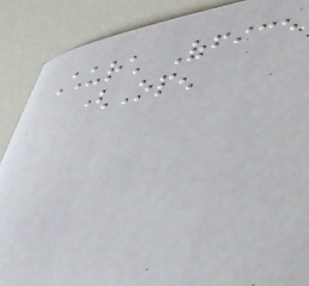Church Office
(Open
